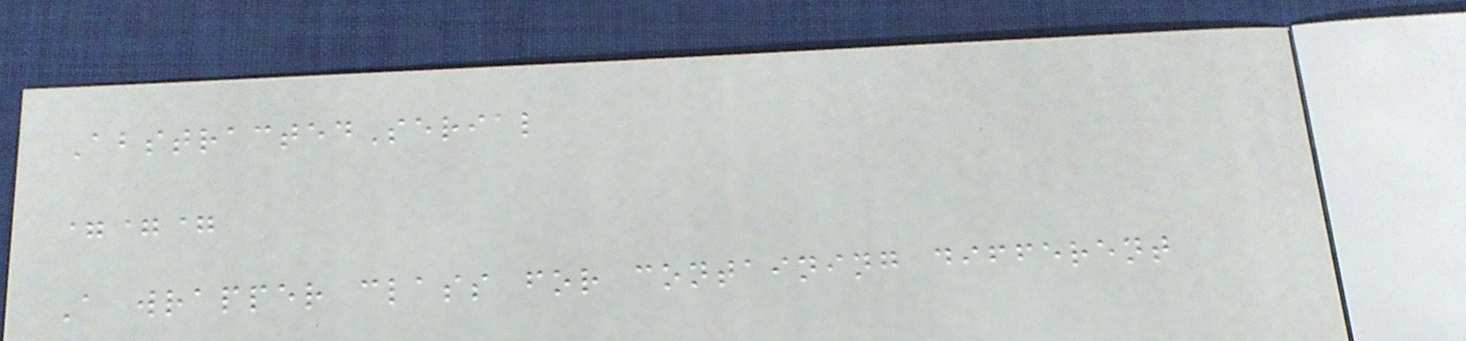AbstractedSerial
===
A wrapper class for containing different
